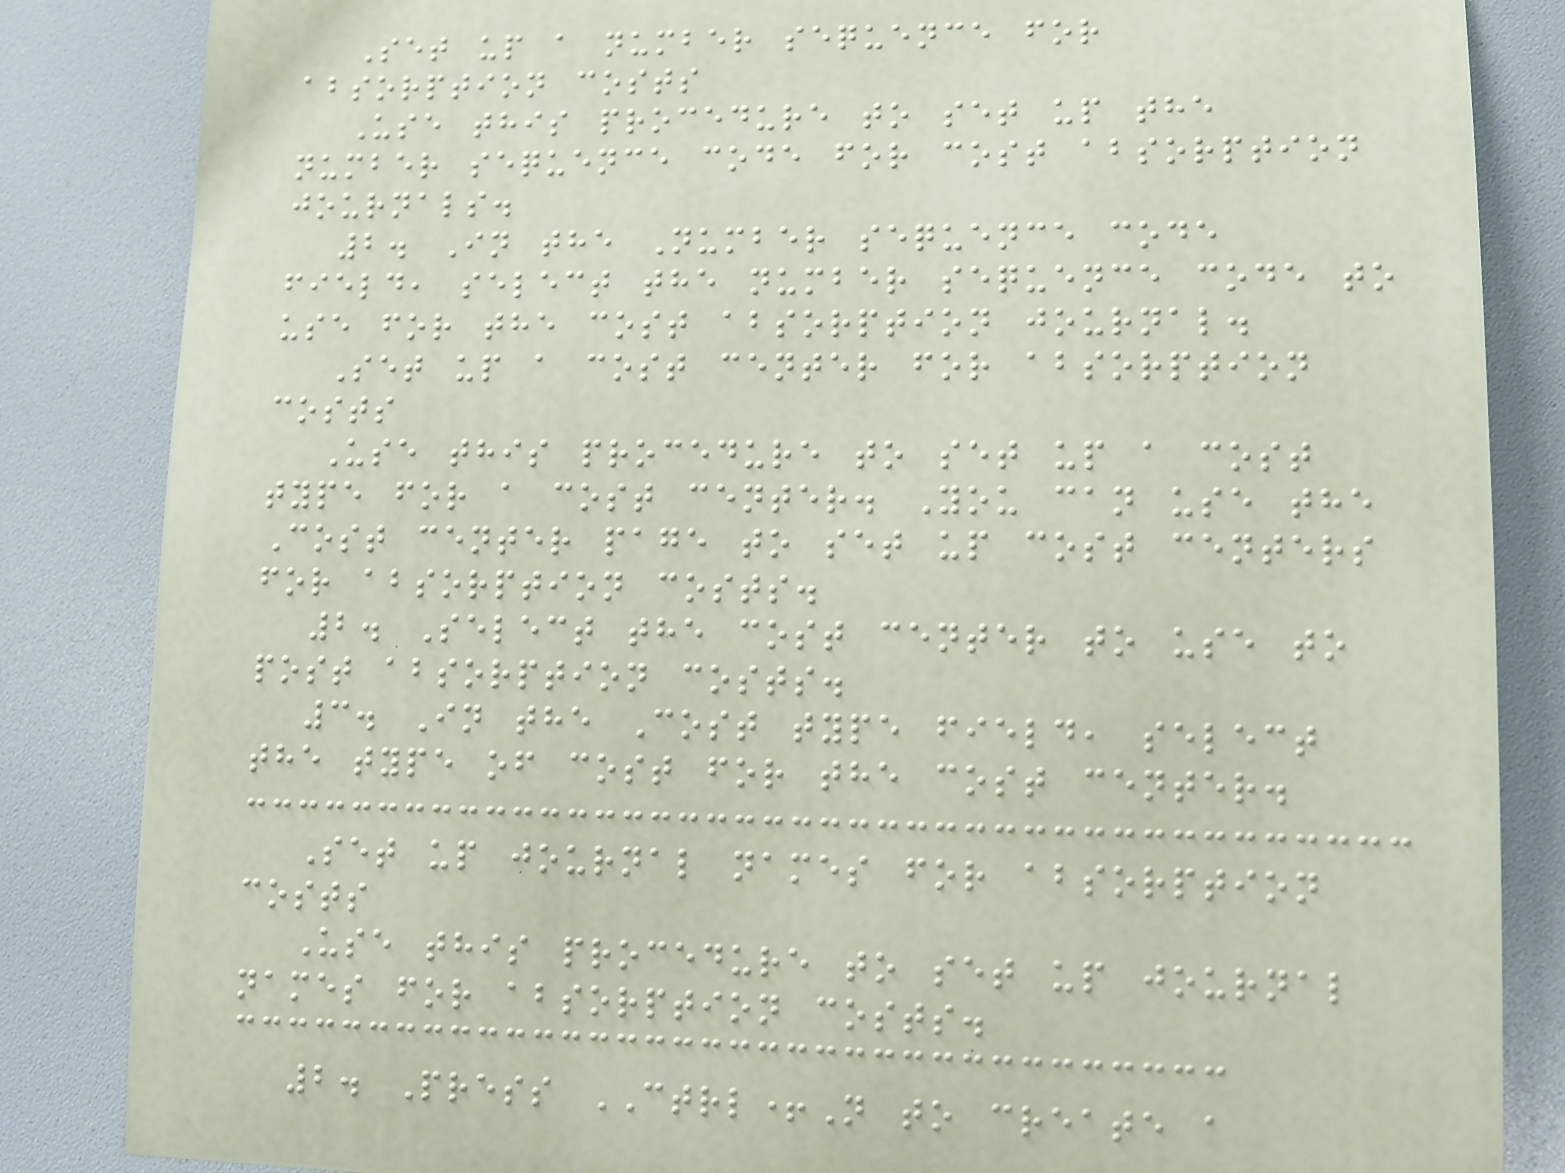Set up a number sequence for
absorption costs
Use this procedure to set up the
number sequence code for cost absorption
journals.
2. In the Number sequence code
field, select the number sequence code to
use for the cost absorption journal.
Set up a cost center for absorption
costs
Use this procedure to set up a cost
type for a cost center. You can use the
Cost center page to set up cost centers
for absorption costs.
2. Select the cost center to use to
post absorption costs.
3. In the Cost type field, select
the type of cost for the cost center.
Set up journal names for absorption
costs
Use this procedure to set up journal
names for absorption costs.
2. Press CTRL+N to create a
